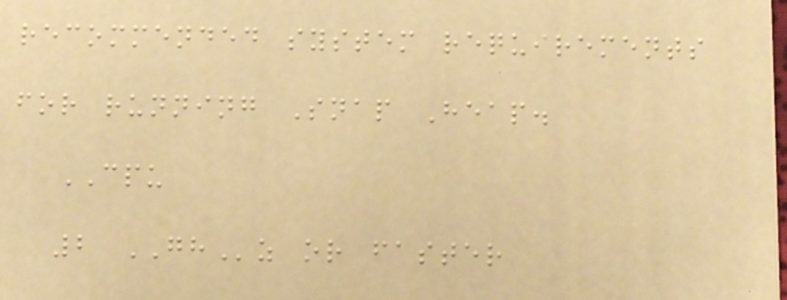recommended system requirements
for running Snap Heap.
CPU
2 GHz or faster
